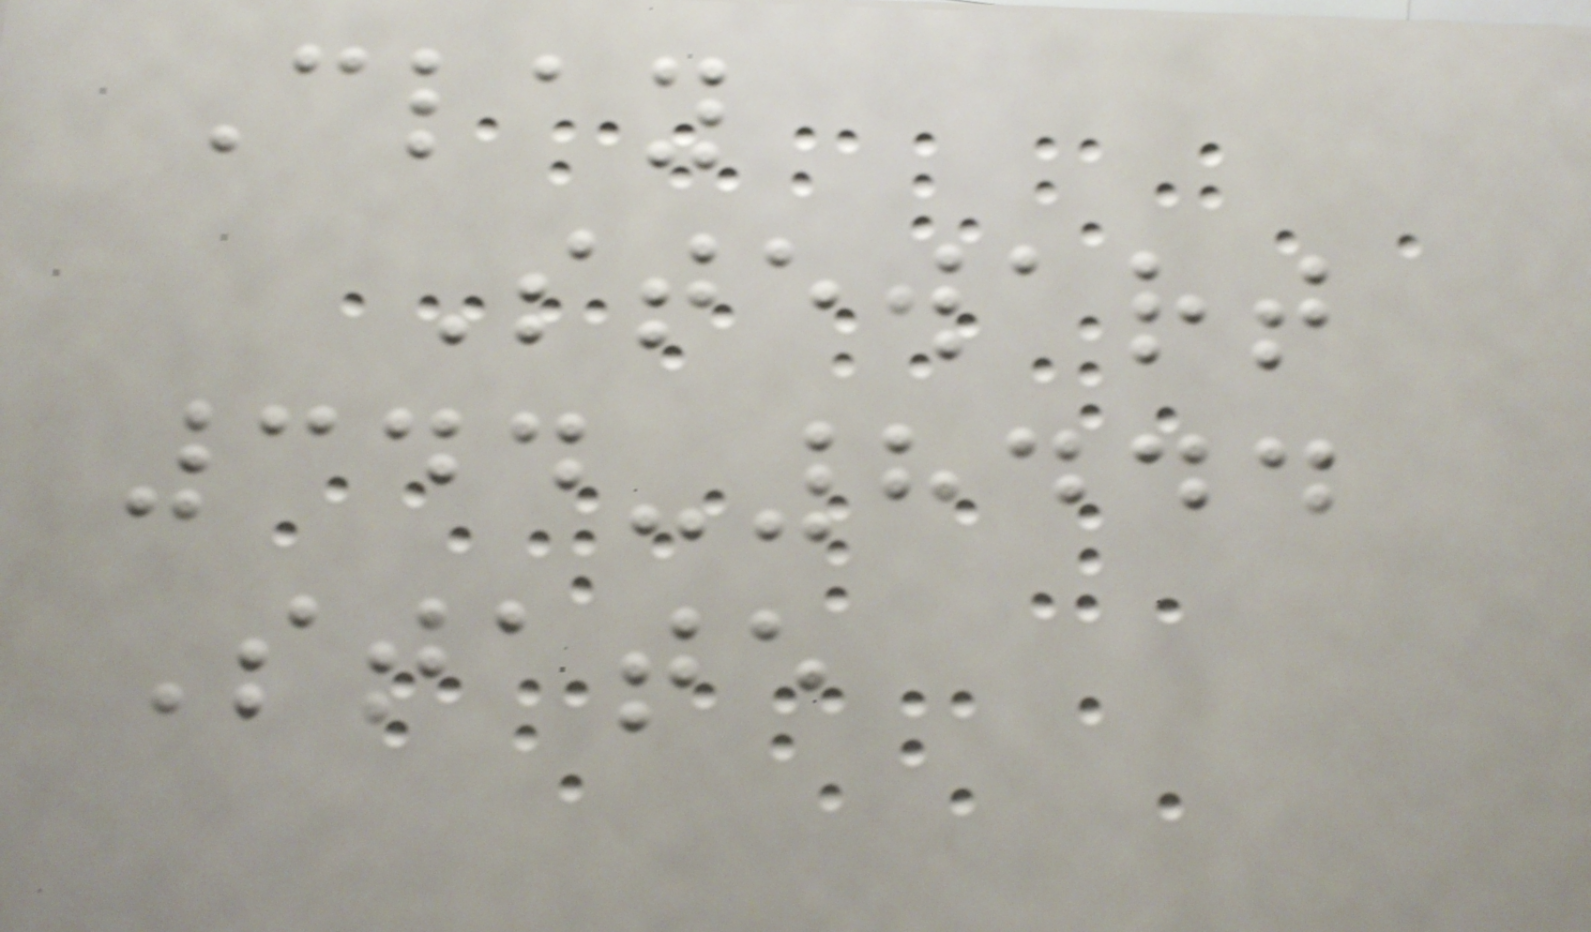Clay
Stewart
344-8444
State
